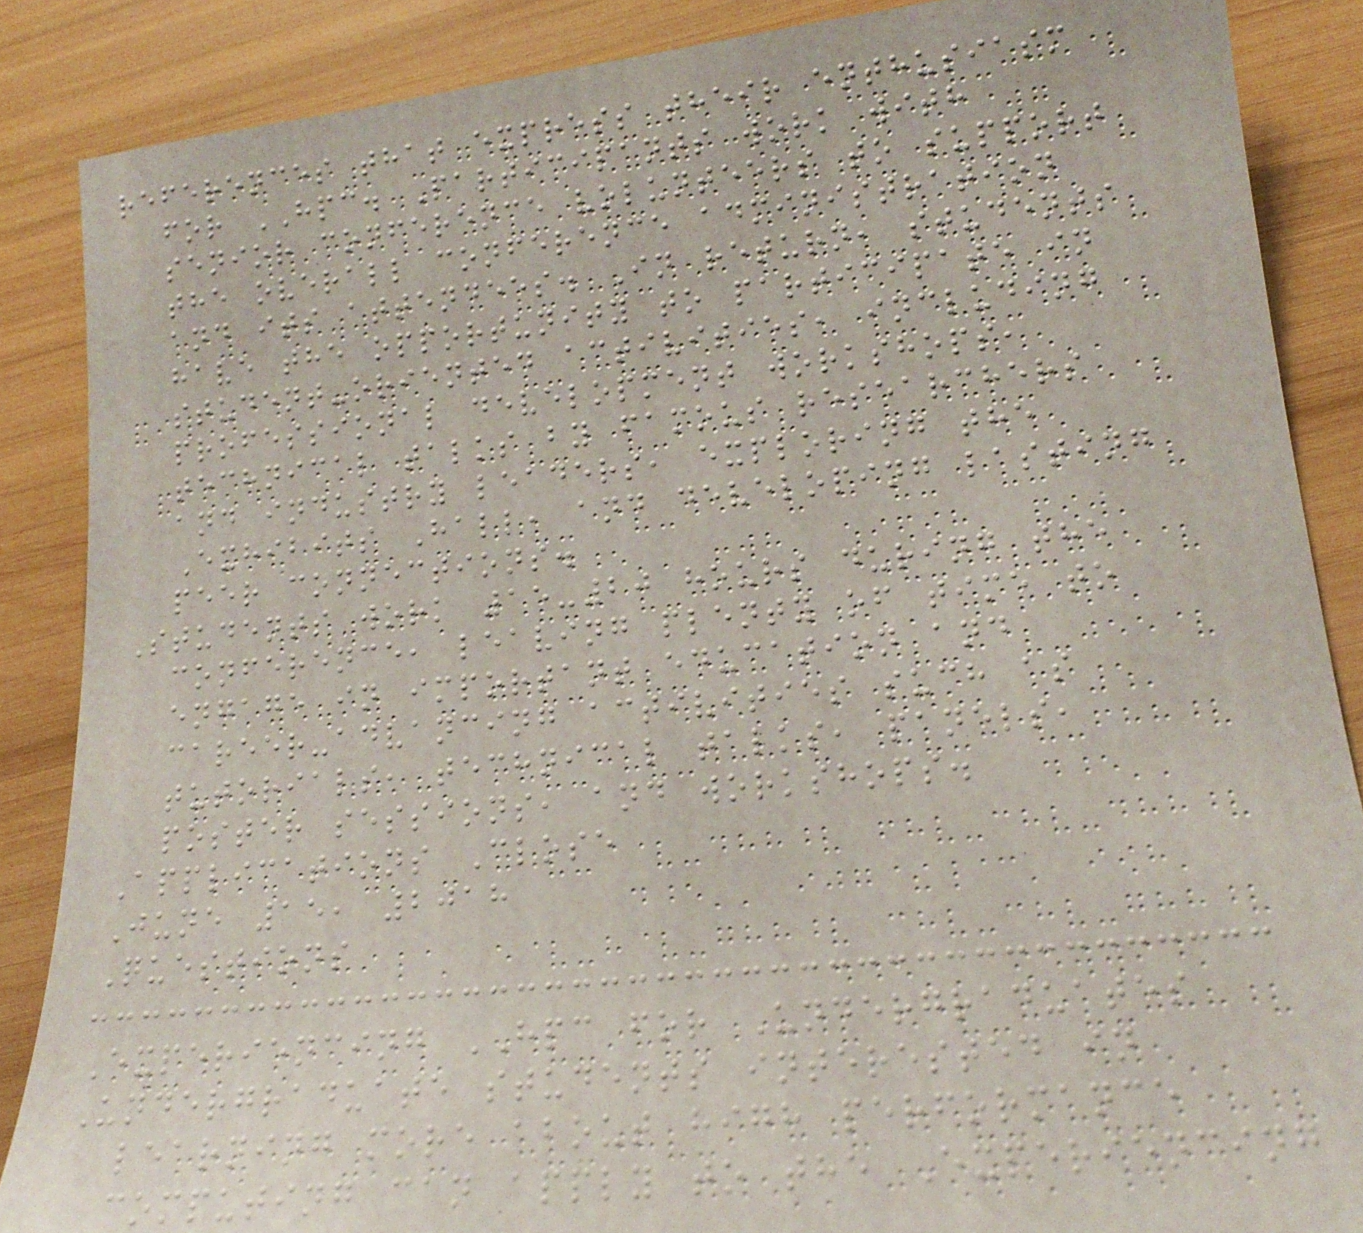references that express their enthusiasm
for HPC. Participants work with
senior conference volunteers to support
the overall conference administration
and its attendees. In return, students
have the opportunity to participate in
student-oriented activities, including
professional development workshops,
technical talks by famous researchers
and industry leaders, exploring the
Exhibits Hall, and developing lasting
peer connections.
Students work 15-20 hours during the
conference, leaving plenty of time to
engage in important education and
career-advancing activities such as
tutorials, technical talks, panels,
poster sessions, and workshops.
Applications Close
June 15, 2018
Questions
Experiencing HPC for Undergraduates
Undergraduate students interested in
learning more about high performance
computing can apply to the Experiencing
